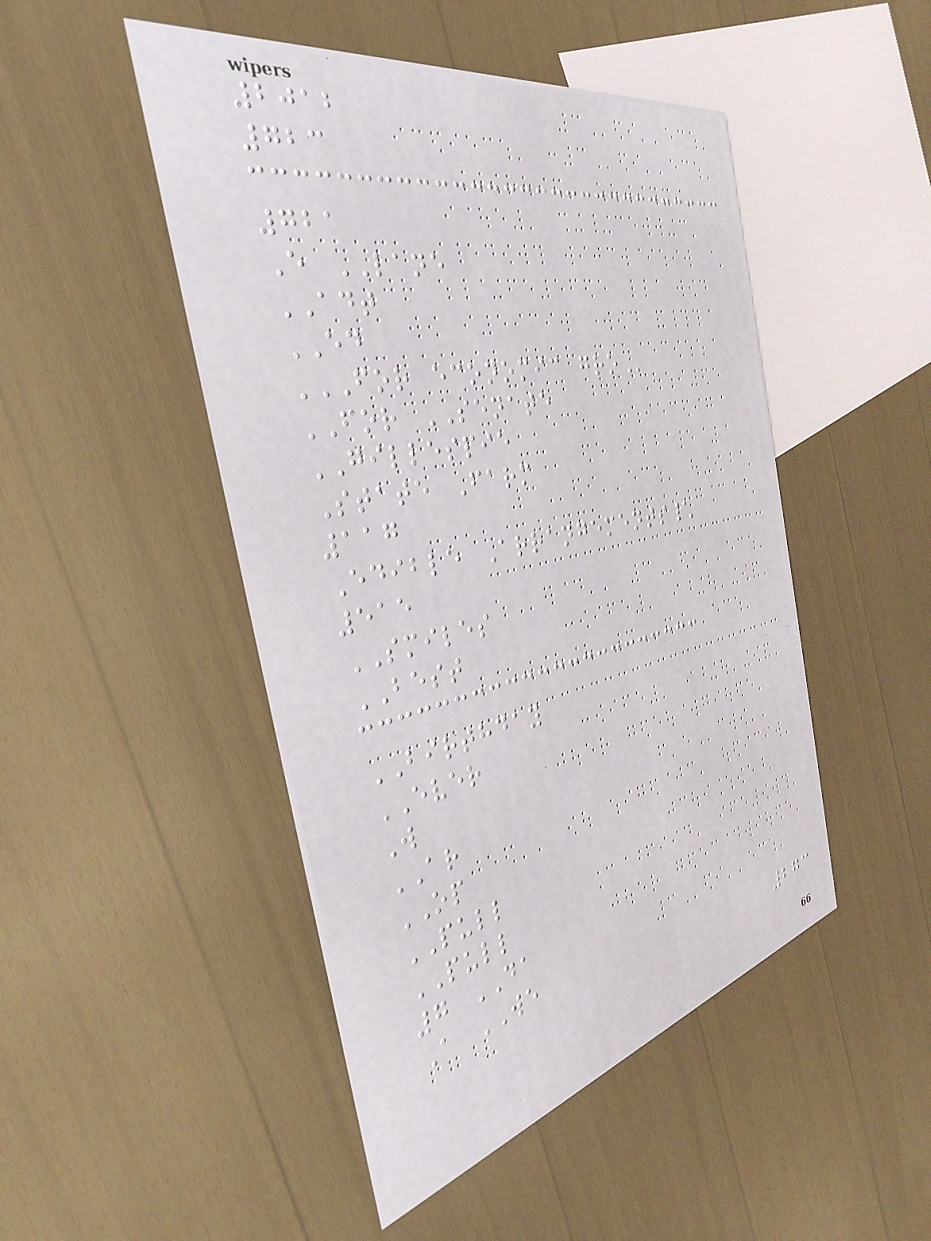2012
723
721
E LANE
ADT
ED
FOR ECONOMIC GRO
FOR SENATE
GILLESPIE
State Farm
117
Edible Arrangements\
515
SMILES
BEST
BIRTHDAY
EVER
W
AR
OP
PULL
PULL
7 DA
A WE
273
